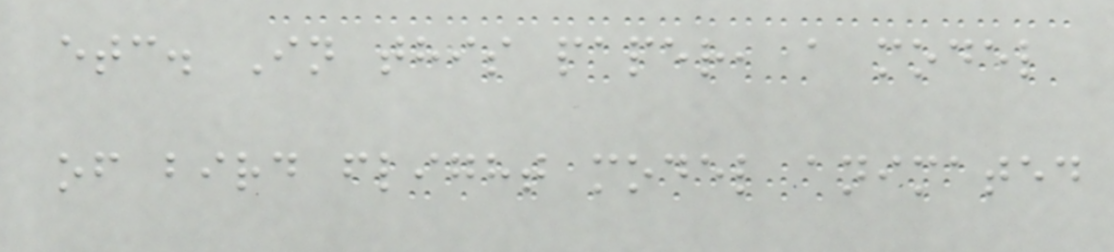etc. In this paper, a model
of bird flight model animated
